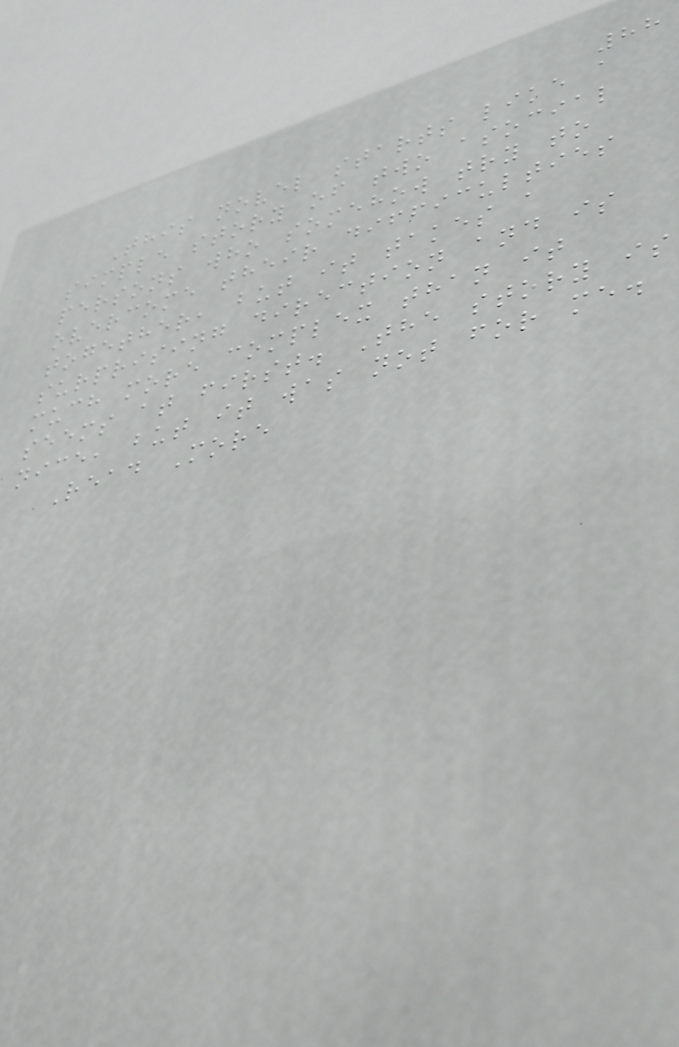88
This novel starts like a
simple story of two asocial
persons who somehow try to
overcome their difficulties
together, but it takes a
surprising direction and is
much more complex than it
seems at first. The story is
nice, but it was not for me.
Read More
